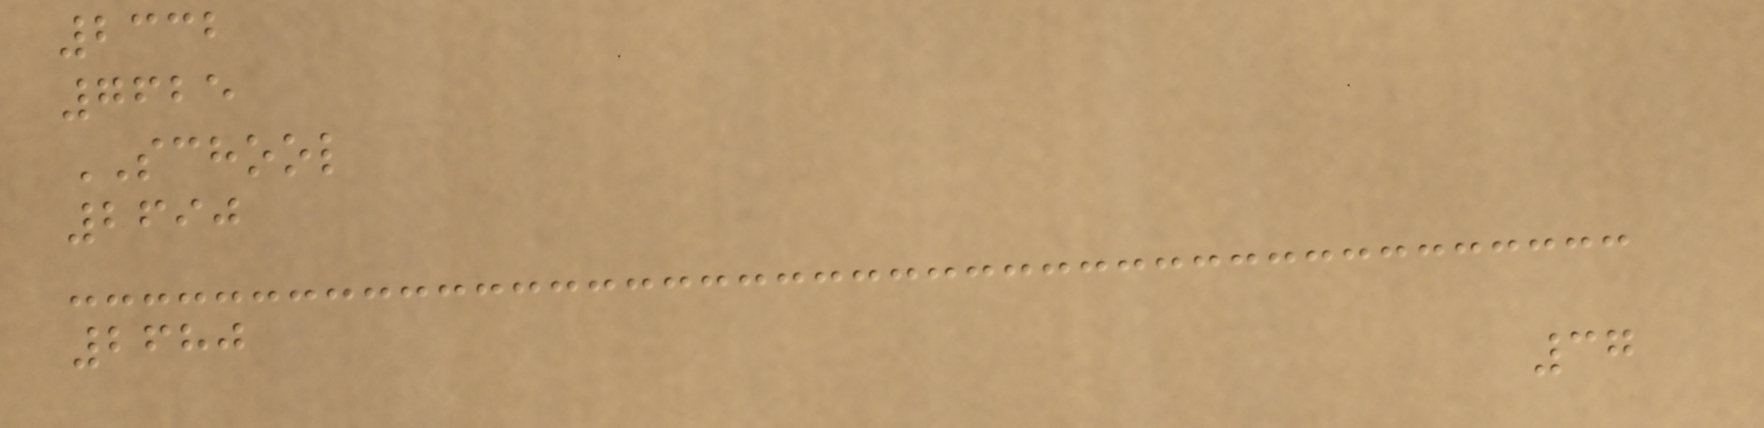2332
7625
SCHOOL
2690
2680
37
